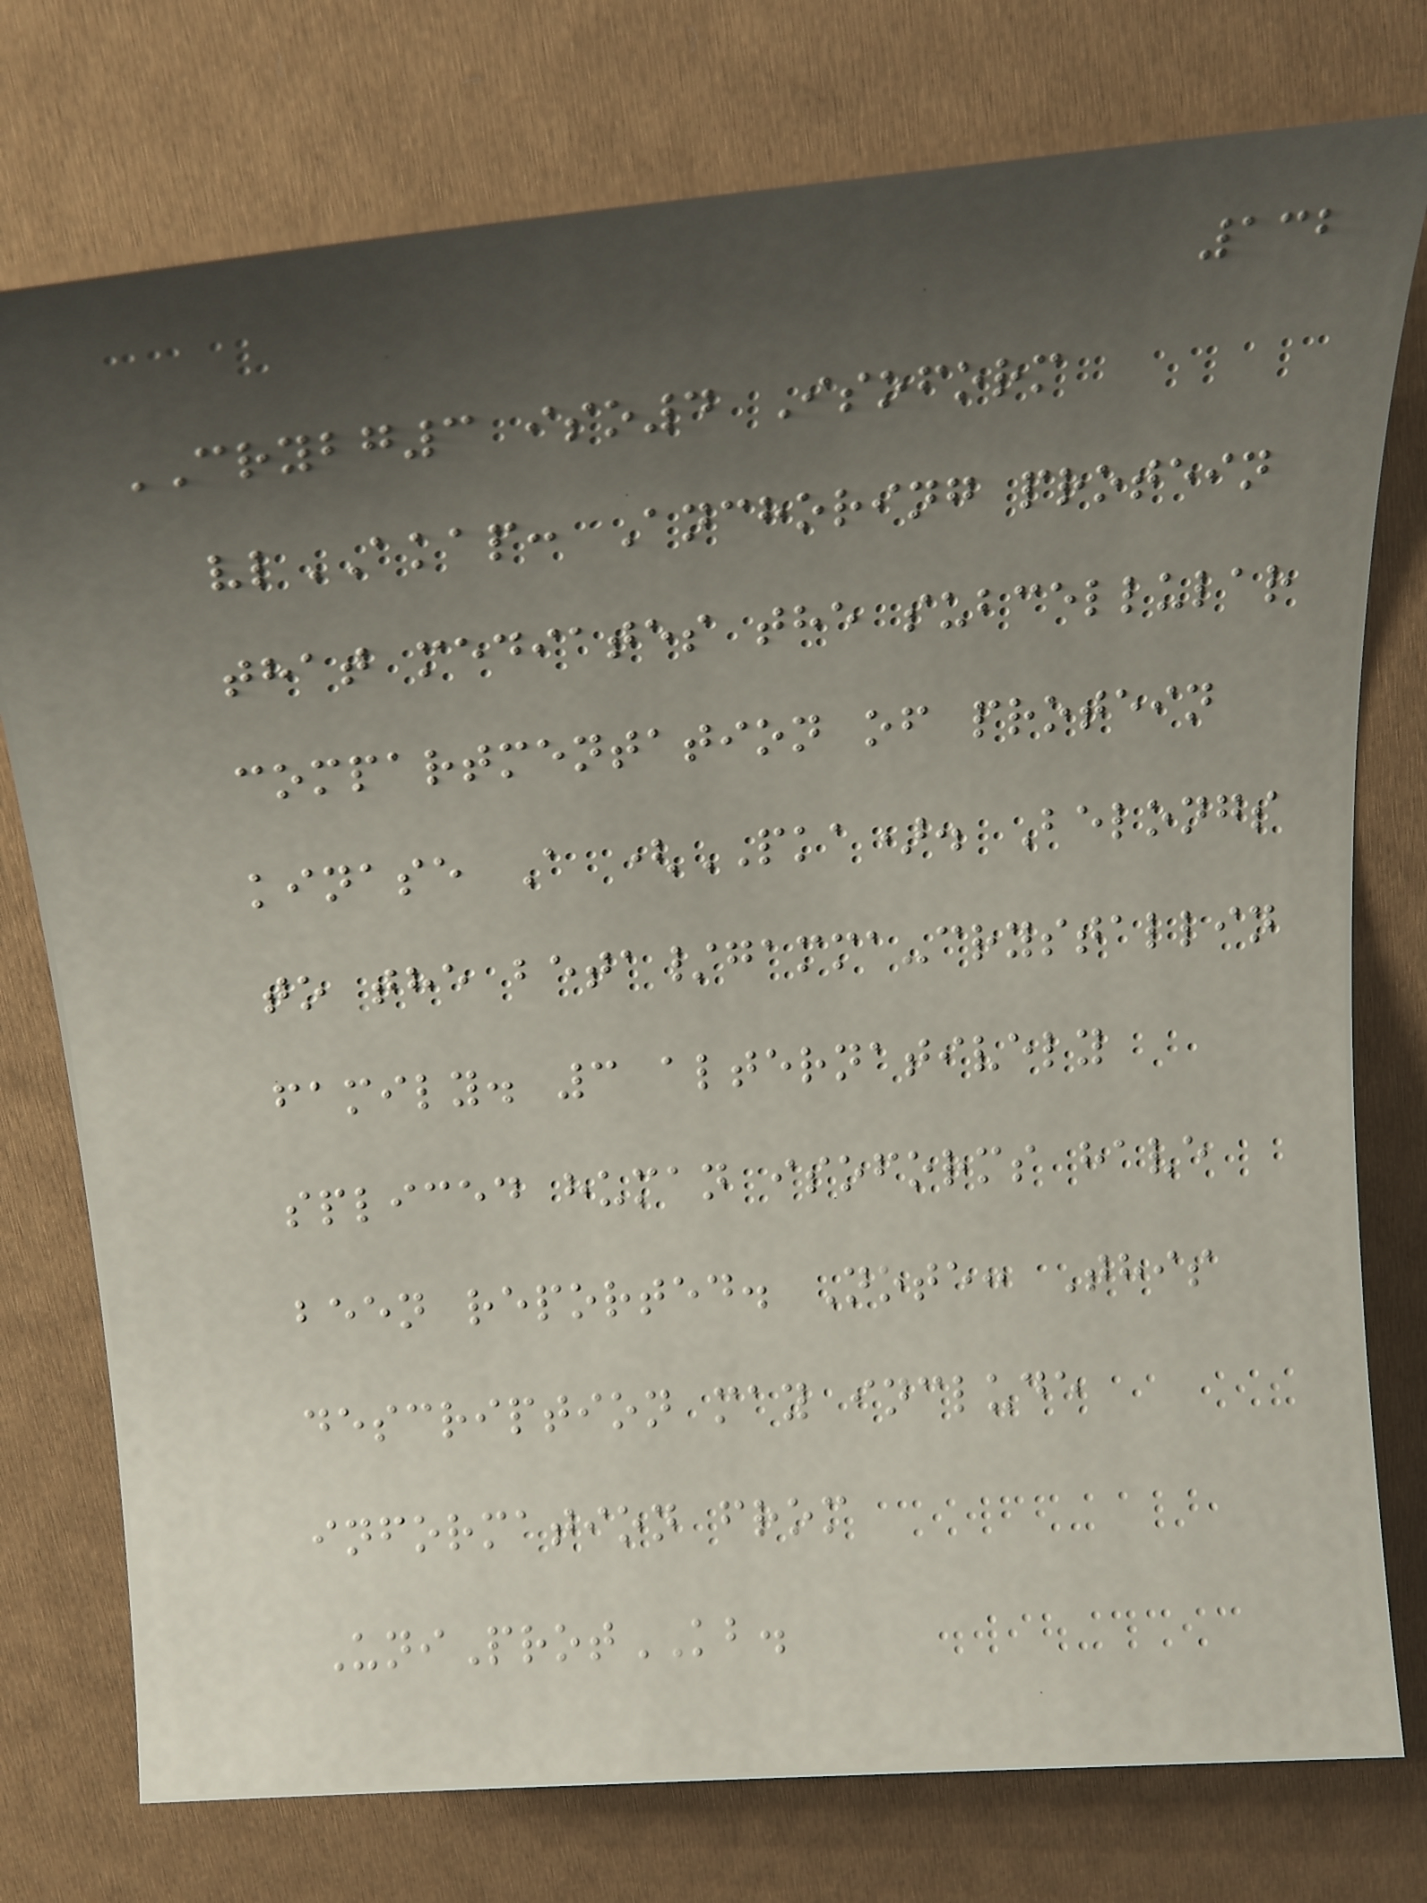132
CRYBG3 iso4 Isoform
vlAKAP: Anchoring protein
that mediates the subcellular
compartmentation of protein
kinase A (PKA). Belongs
to the beta/gamma-crystallin
family. 3 alternatively
spliced human isoforms have
been reported. Note: This
description may include
information from
UniProtKB.
